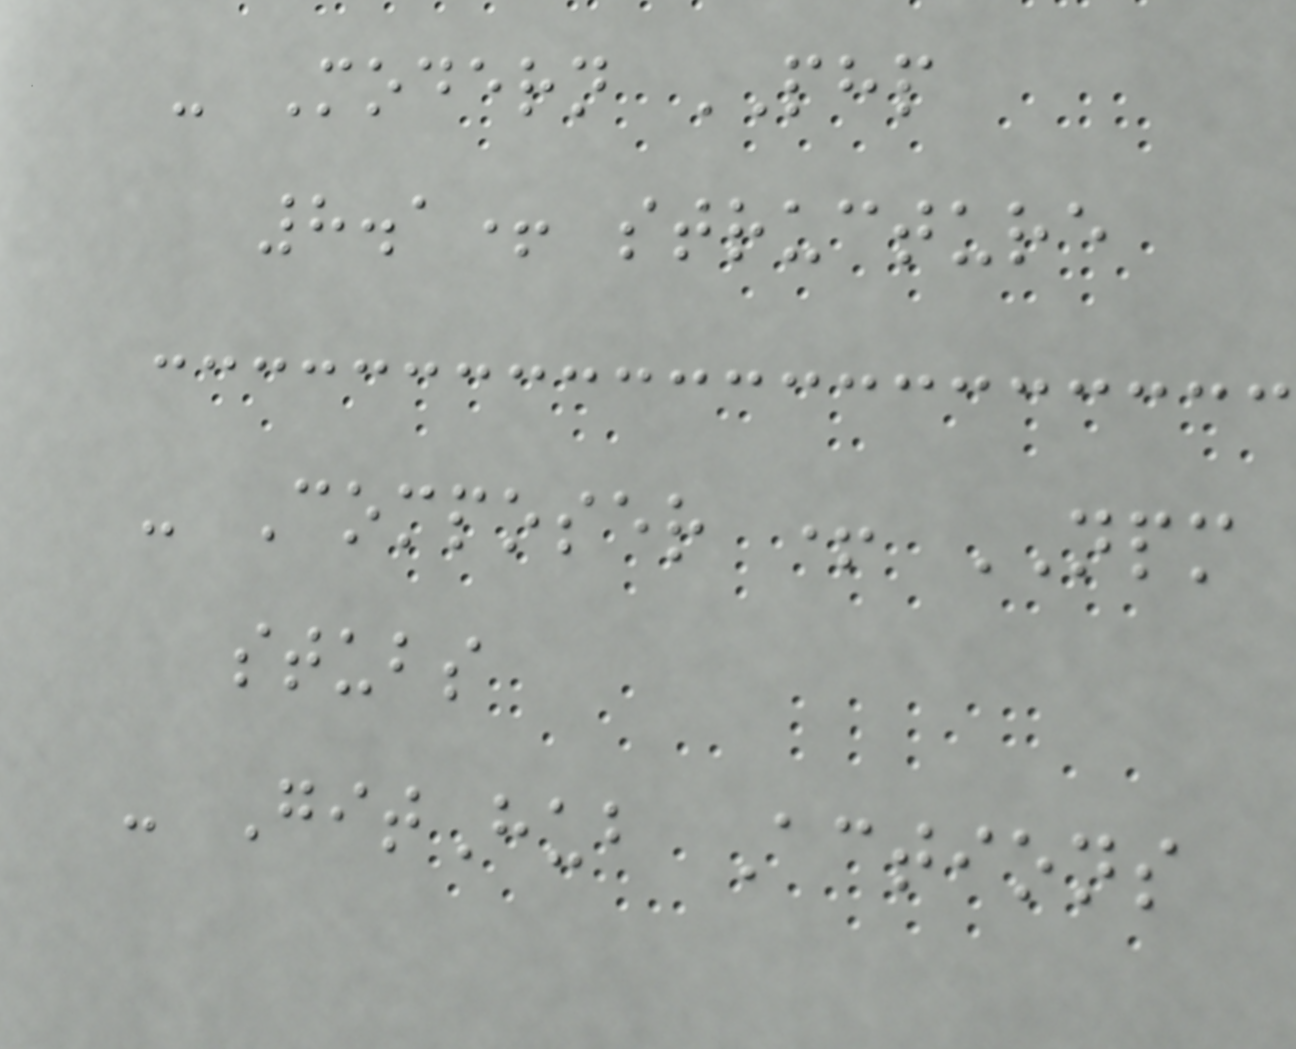- Modern PHP
8.1+ structure
- Composer + NPM
stubs
- GitHub Actions
